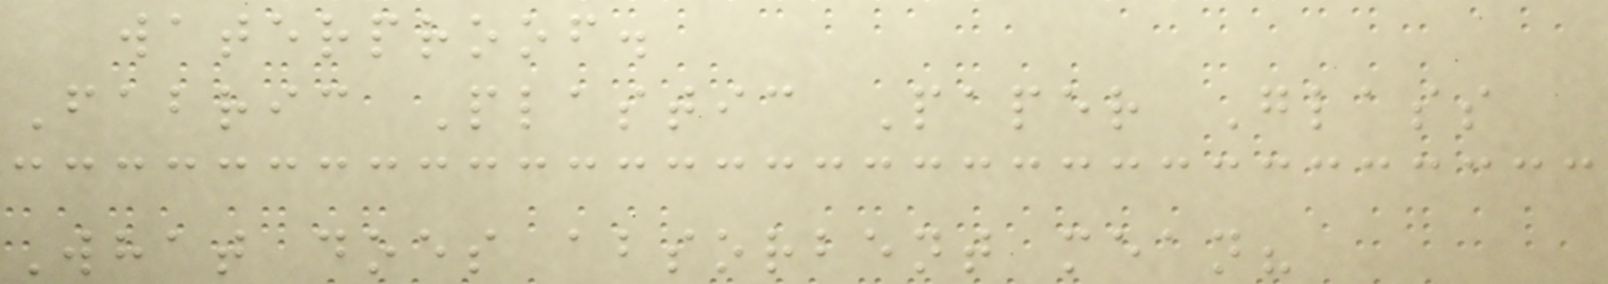waterproof.
Fabric Plastic Paper Glass
What does absorbent mean?
